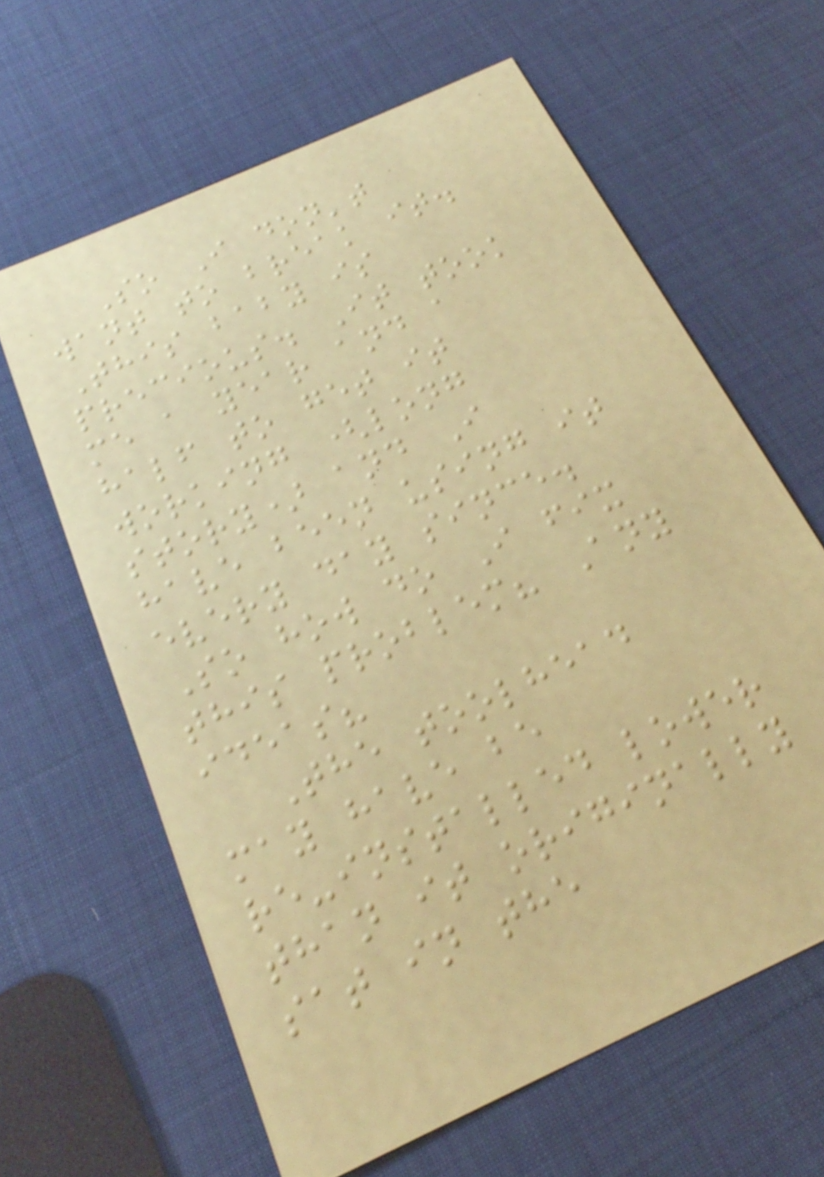So I don't
want to break it.
This baby is
precious. It took
me a year and a
half to get it
working (long
story) and I
have been using it
every day since.
So how do I fix
this problem? Any
ideas?
The toolhead
may have be
re-installed lower
than it originally
sat in the
